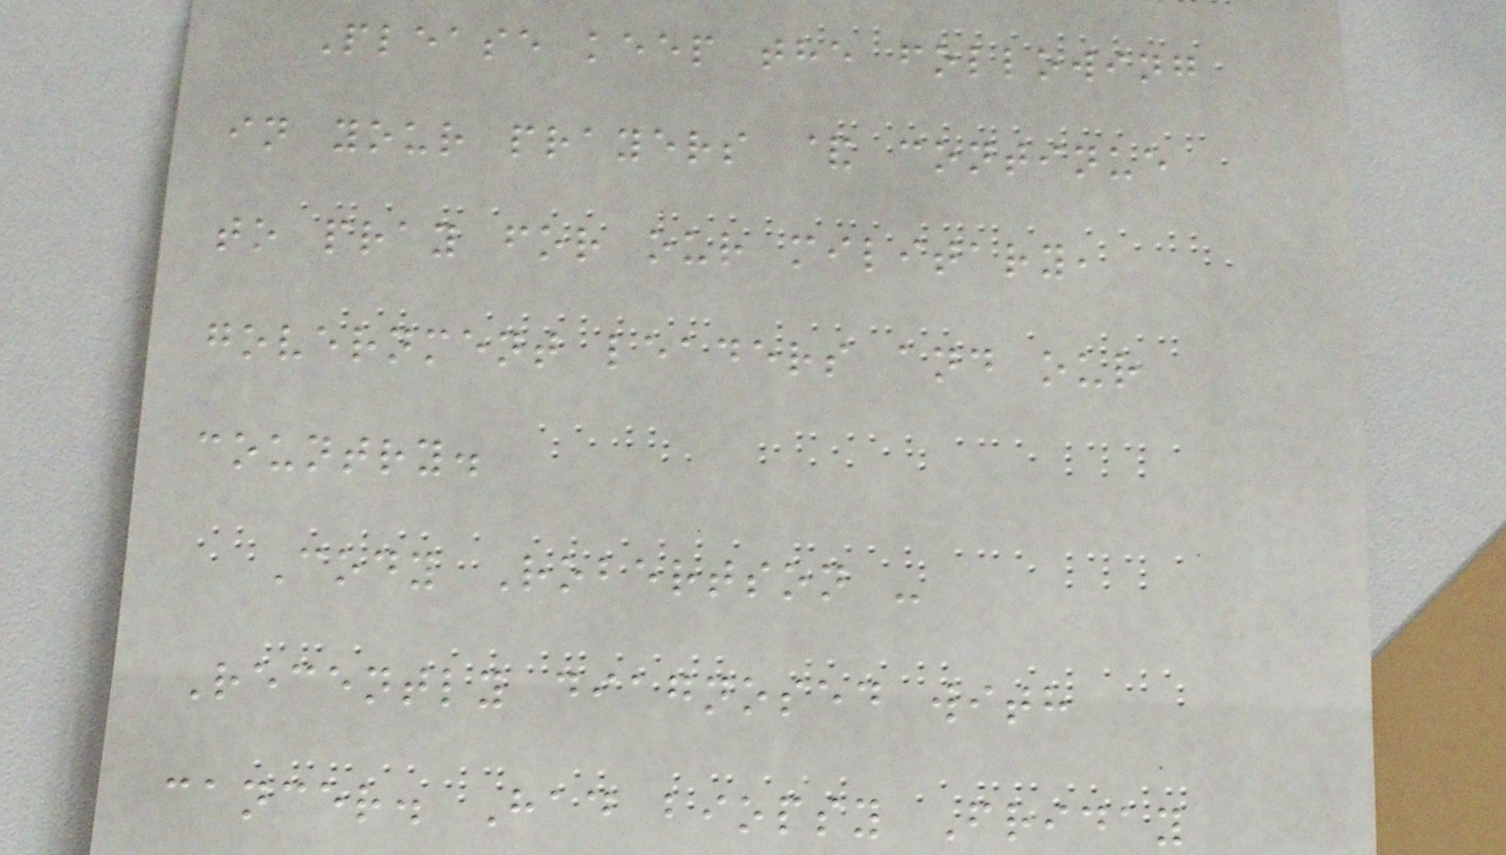Please keep the following
in your prayers & continue
to pray for our military,
government leaders and our
country.
Cody Robertson -
Recently diagnosed with
cancer. Had biopsy Friday
